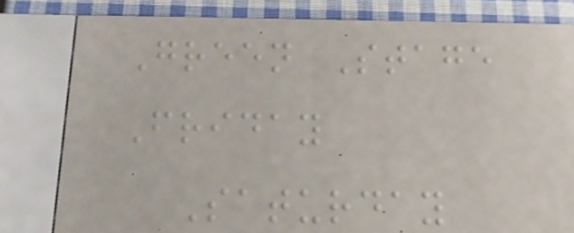Green Stage
Friday
Saturday
